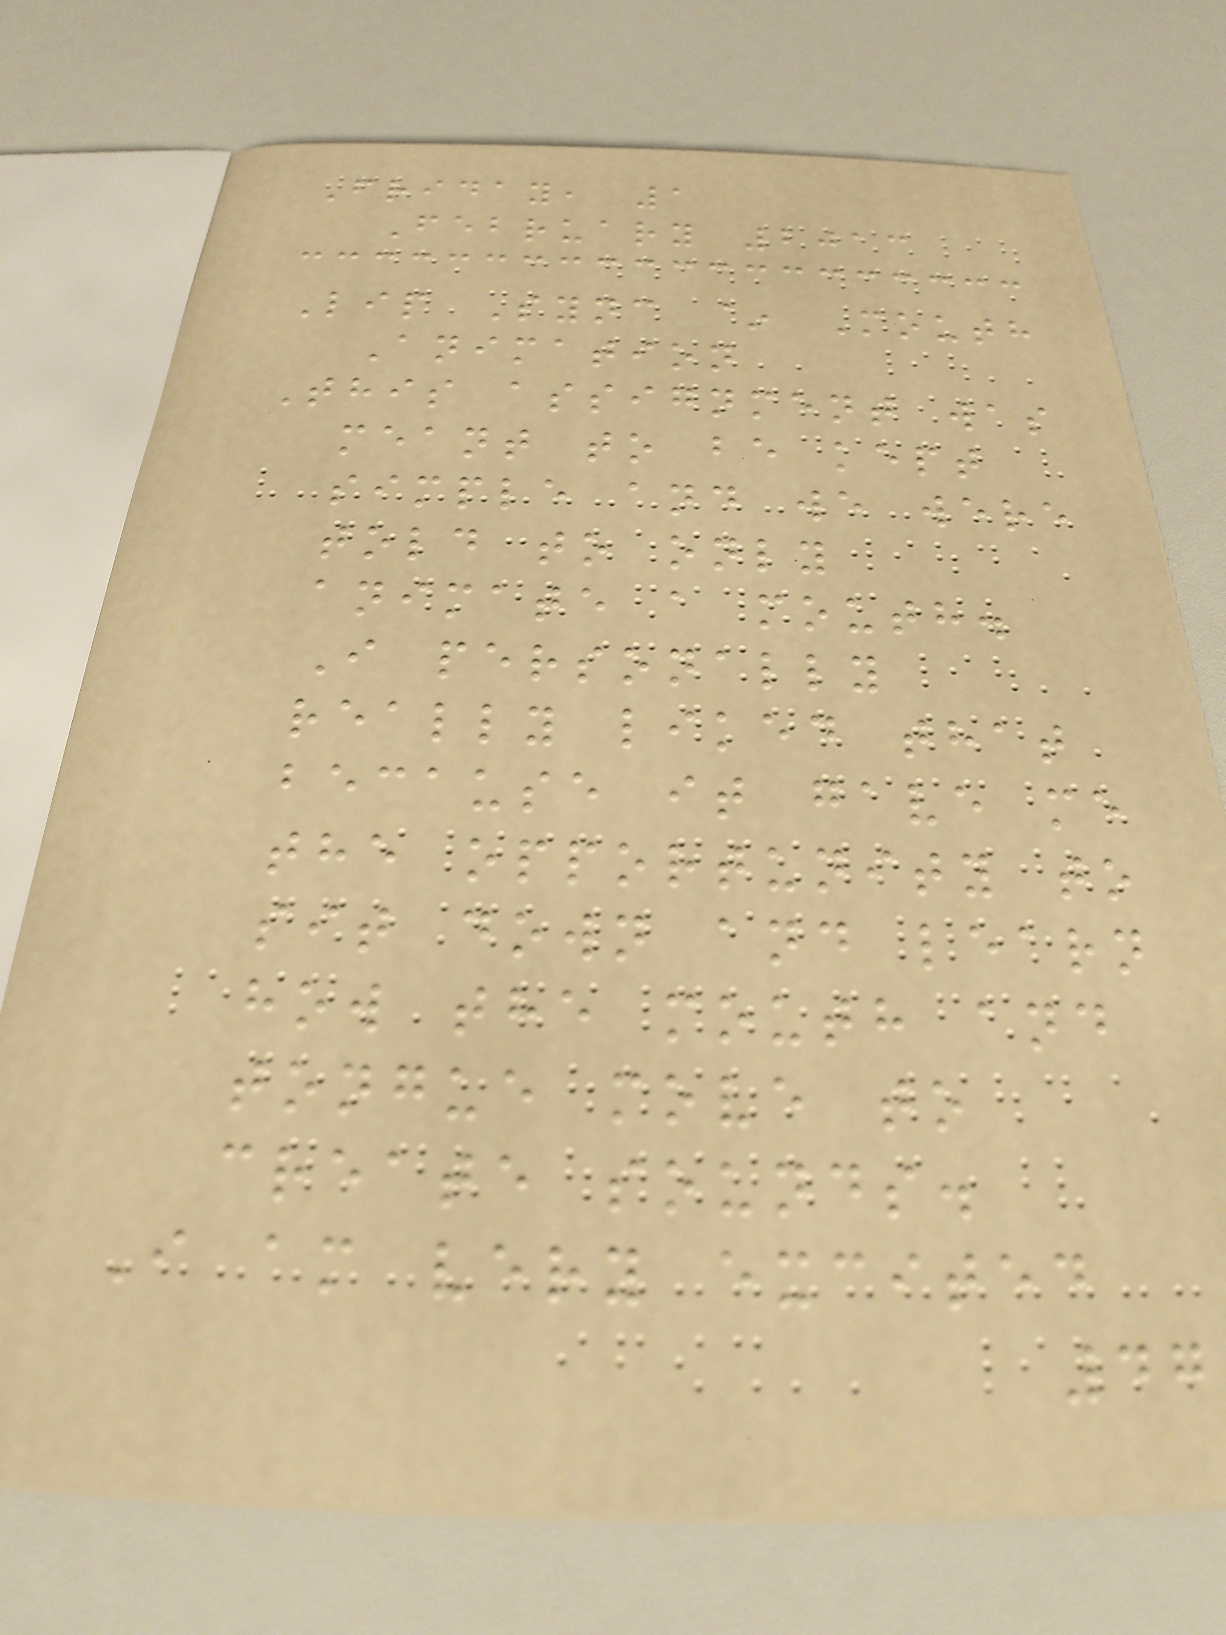Friday, 1
February 2013
Lip Sync ~ Mouth
Animation
This assignment was
meant to be kept
simple and we were
told to only
animate a mouth.
I personally
really liked that
because it gave me
the opportunity to
sit down and learn
how the mouth and
tongue move to
create sounds.
I am very excited
47
